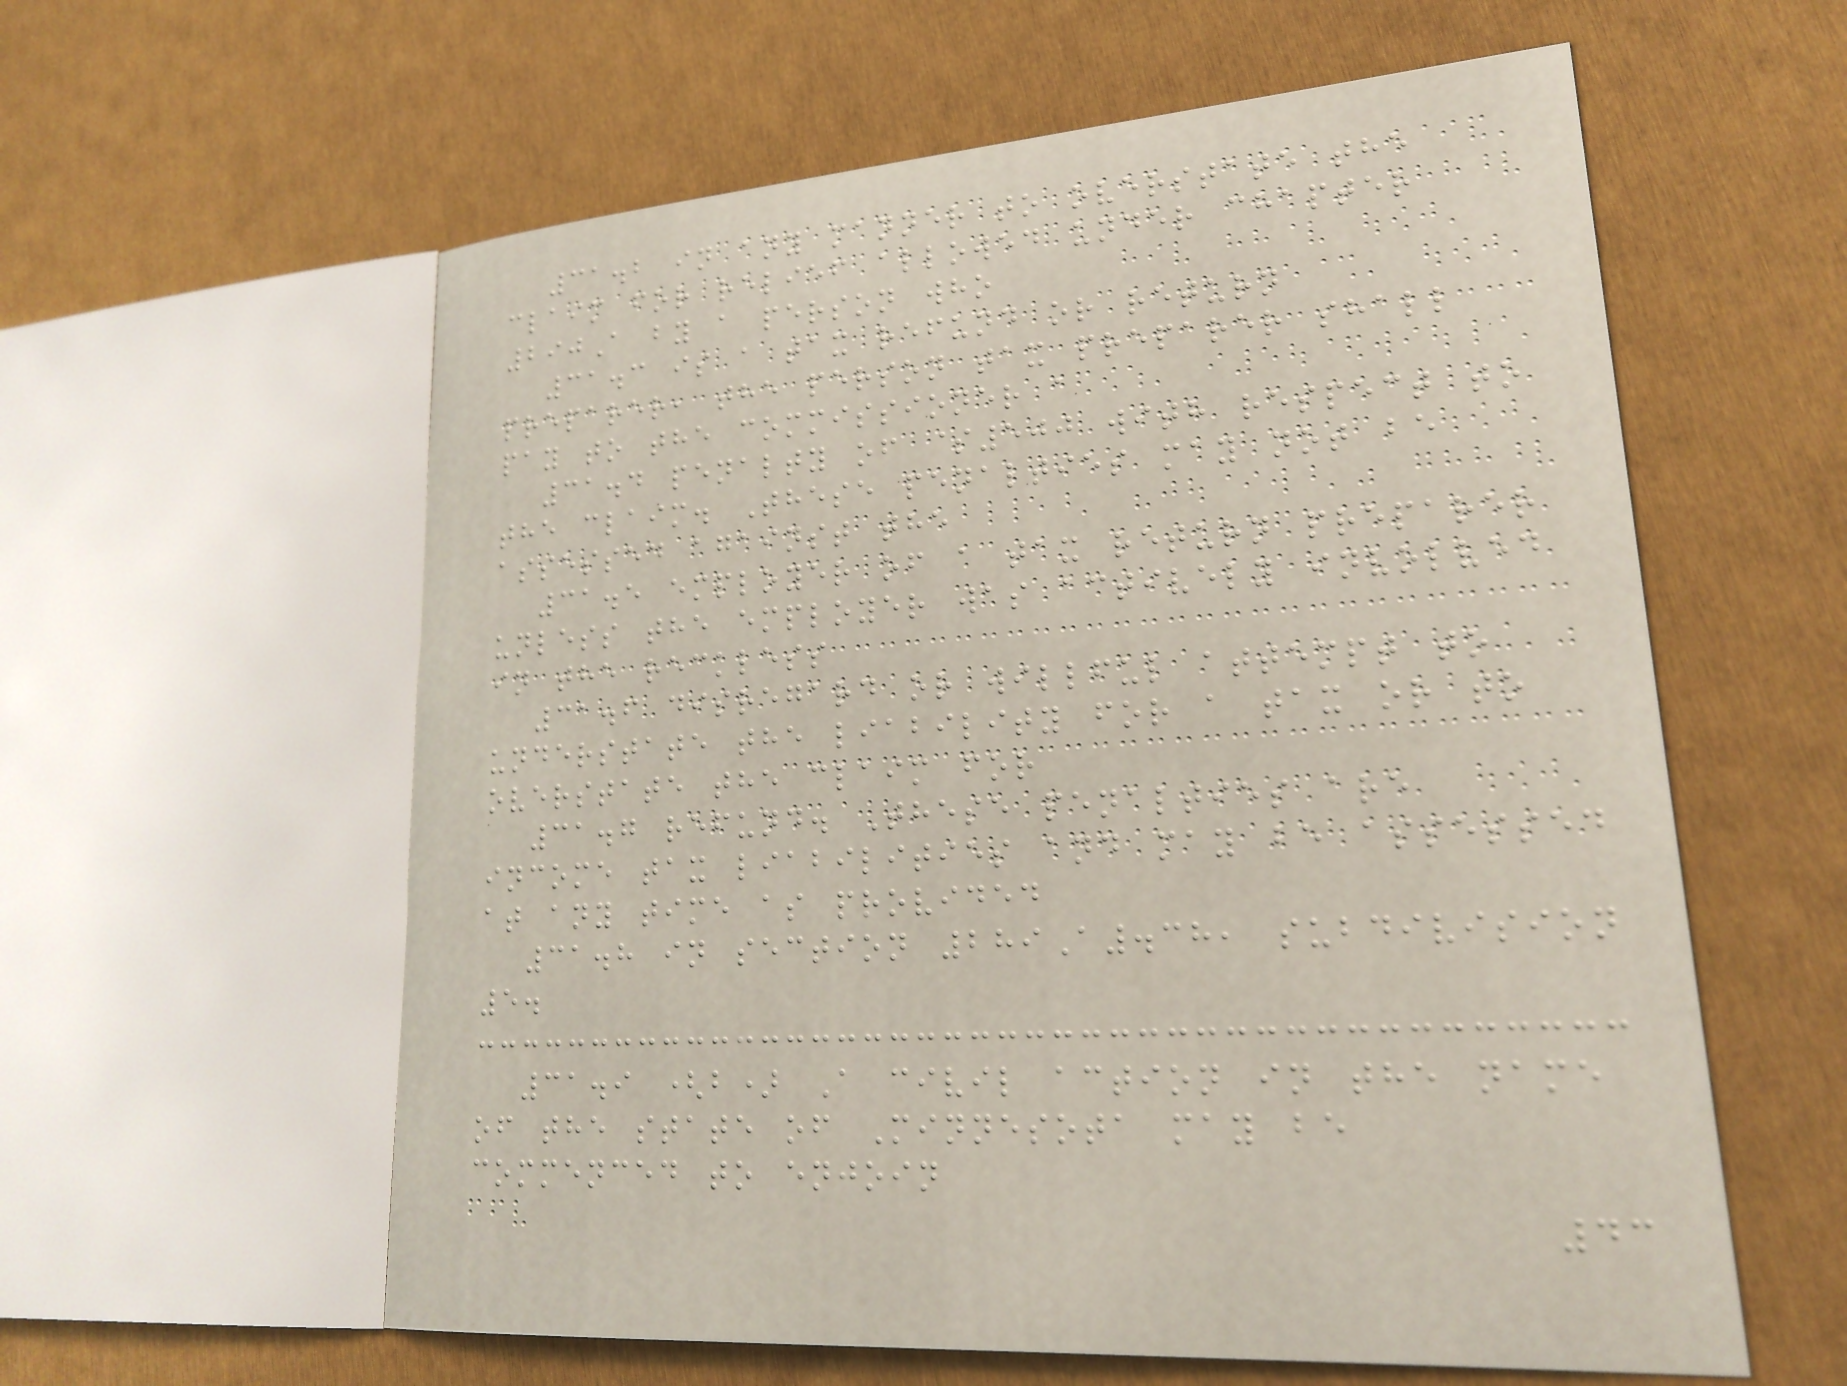31.2 in any manner to overstate the
claim for relief allowed under chapter
290A by a person who
31.3 is a tax refund or return
preparer, the person tax preparer shall
pay to the commissioner a
31.4 penalty of $500 with respect to
the claim. These penalties may not be
assessed against the
31.5 employer of a tax return preparer
unless the employer was actively involved
in the reckless
31.6 disregard or willful attempt to
understate the liability for a tax or to
overstate the claim for
31.7 refund. These penalties are
income tax liabilities and may be assessed
at any time as provided
31.8 in section 289A.38, subdivision
5.
31.9 (b) A civil action in the name
of the state of Minnesota may be
commenced to enjoin
43
